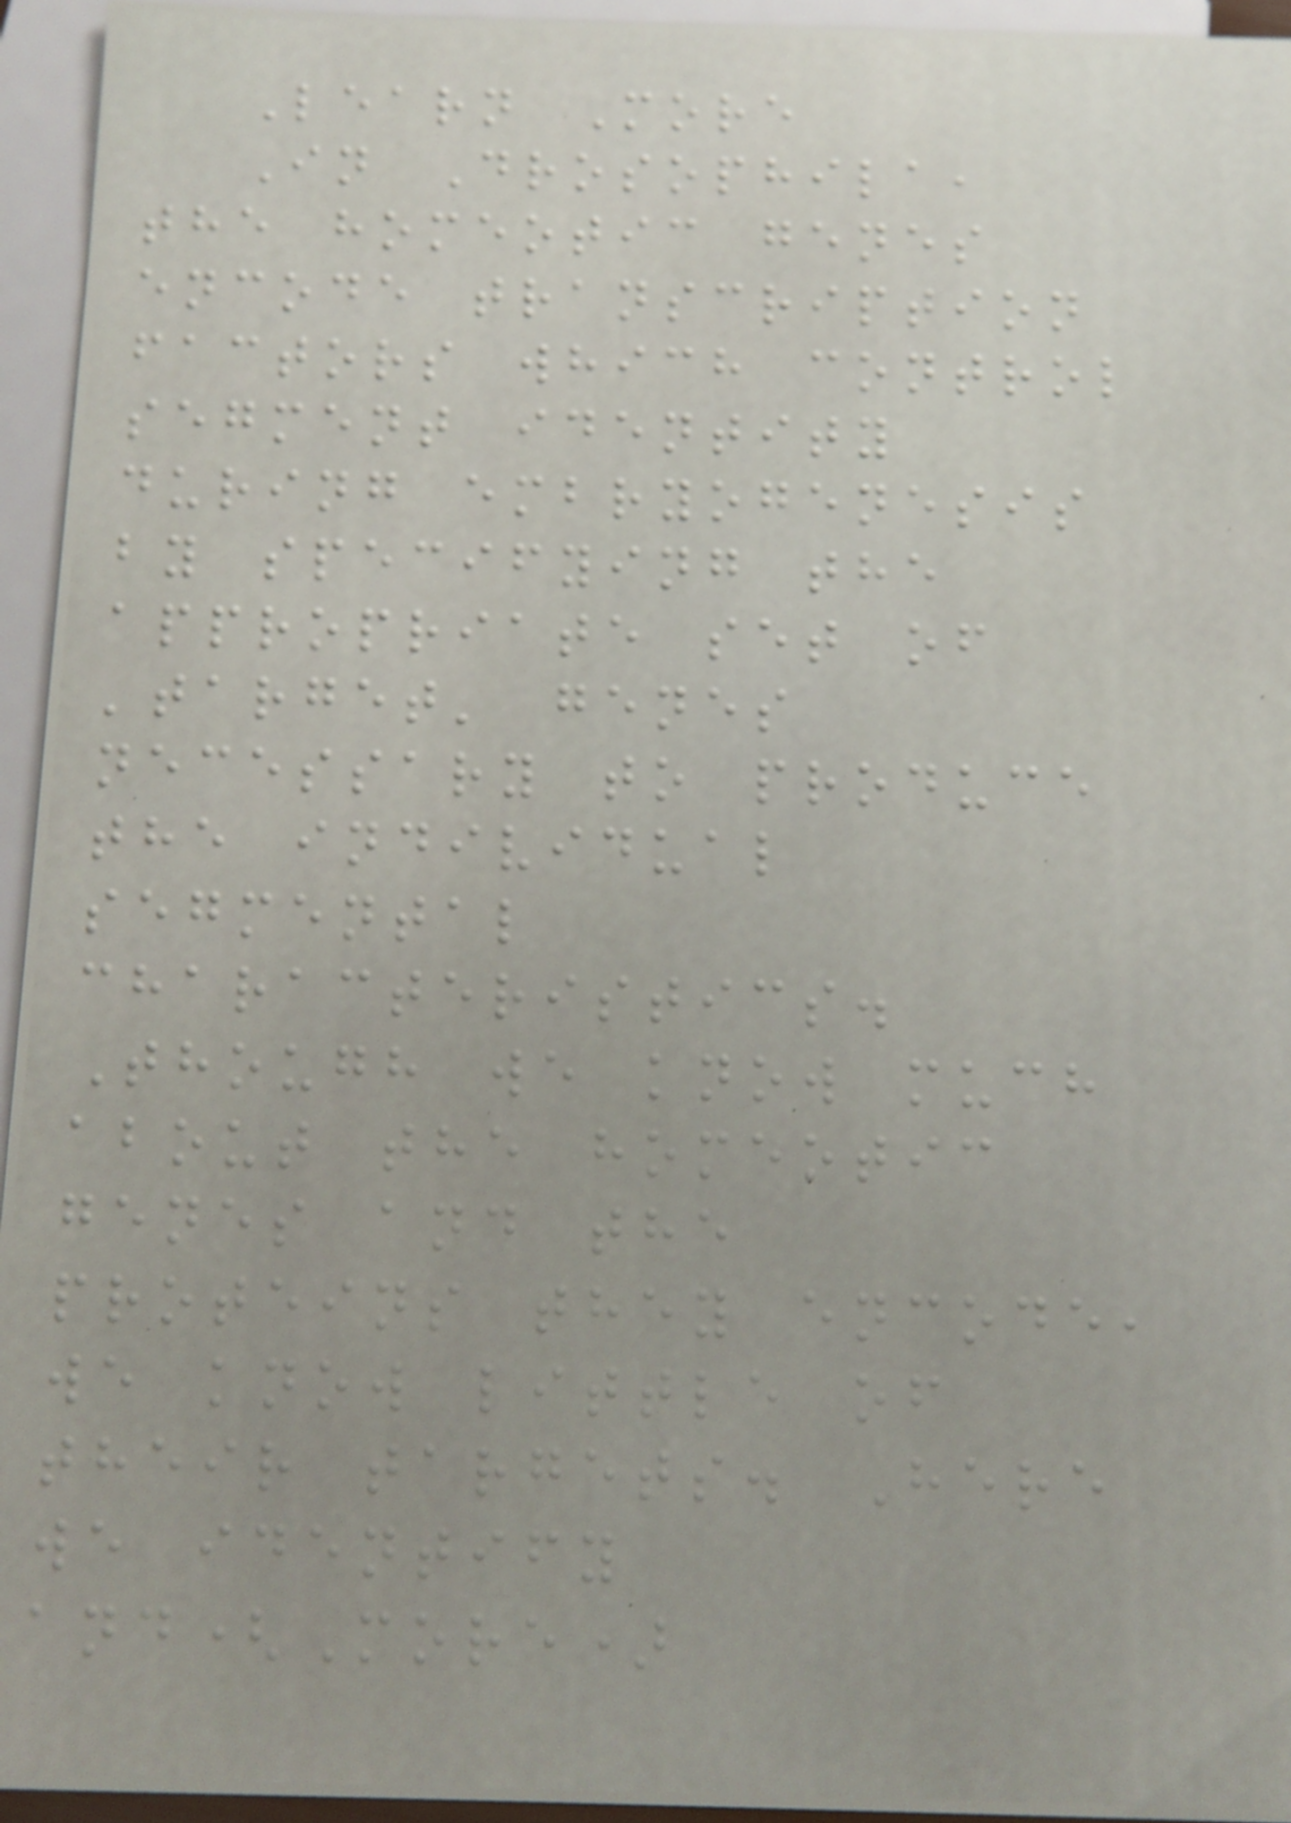Learn More
In Drosophila,
the homeotic genes
encode transcription
factors which control
segment identity
during embryogenesis
by specifying the
appropriate set of
'target' genes
necessary to produce
the individual
segmental
characteristics.
Though we know much
about the homeotic
genes and the
proteins they encode,
we know little of
their targets. Here
we identify
and(More)
